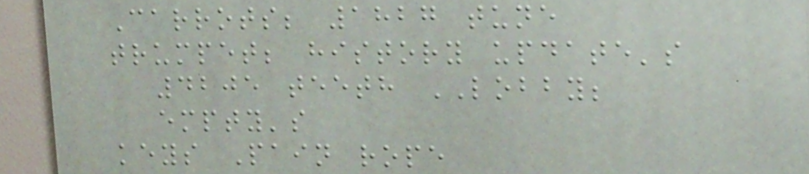Carrots; 1827 tune
trumpet; history update's
4205 teeth LOBBY;
empty's
keys Pain rope
